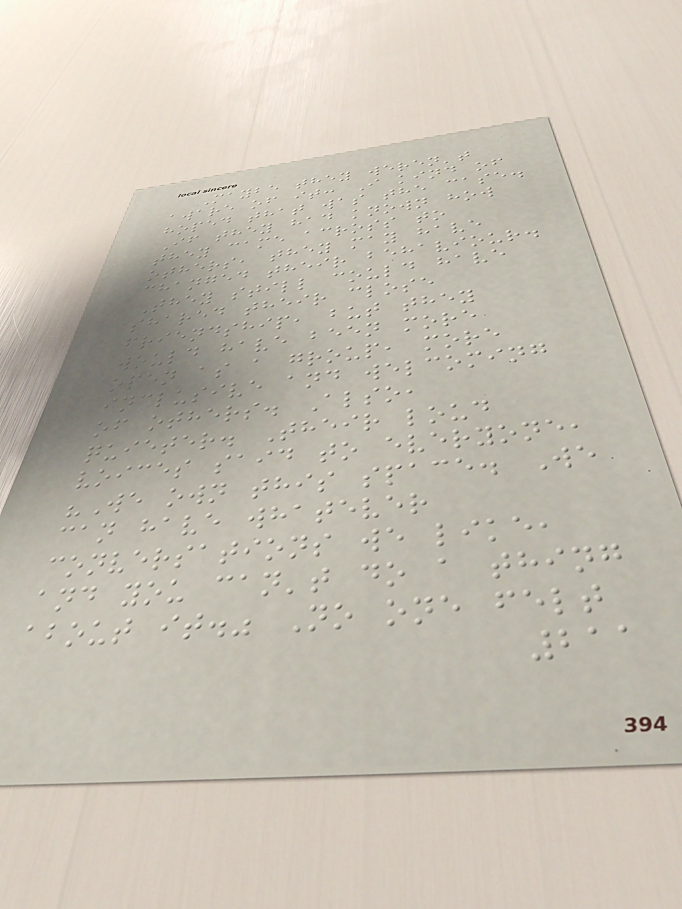Maybe they weren't
aware of it: I kind of
hoped that was the case.
If they had known how
they came across to
others, they may have
changed their behaviour.
They still could have
shared their close
friendship, but they
would have been more
open as a group, more
inclusive and welcoming
of others. Also,
quieter. Their loud
voices said to everyone,
"We own this space. We
can have whatever
conversations we like,
and you can't do a thing
about it." No one felt
211
